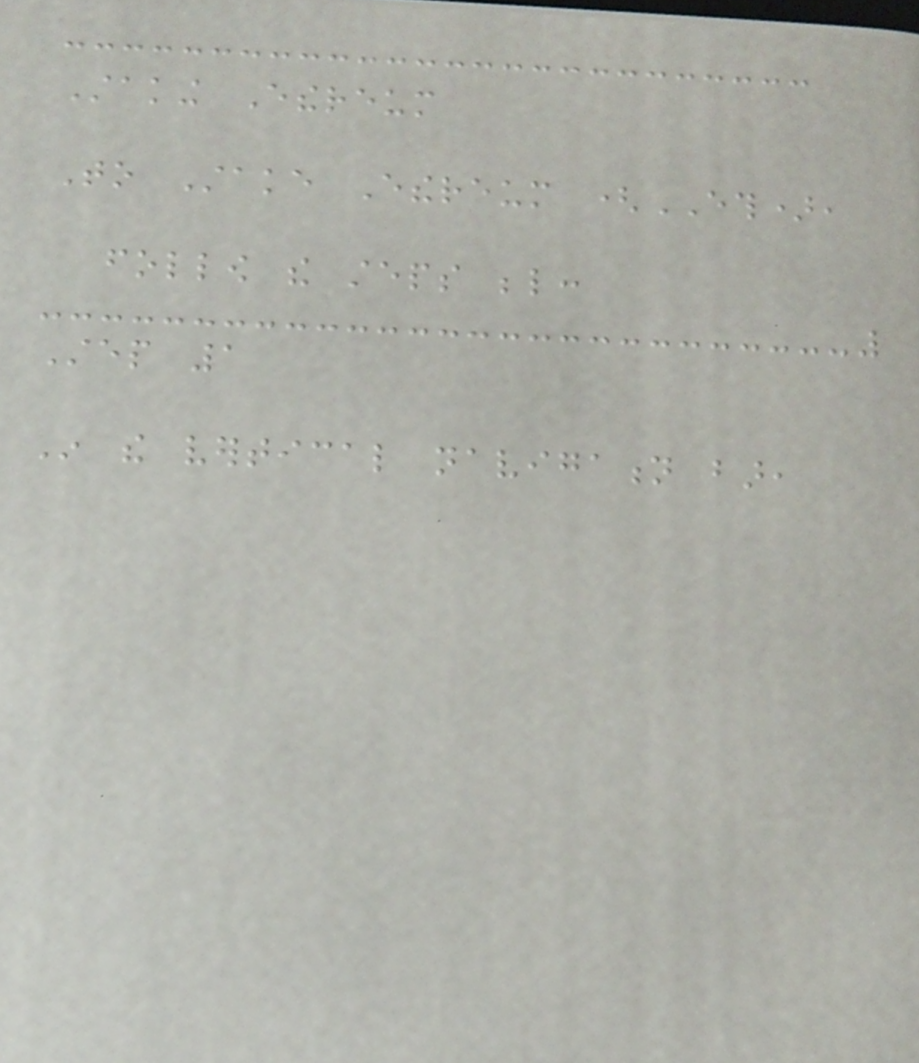Staking Ethereum
To Stake Ethereum (ETH),
follow the steps below:
Step 1
In the vertical navigation bar,
